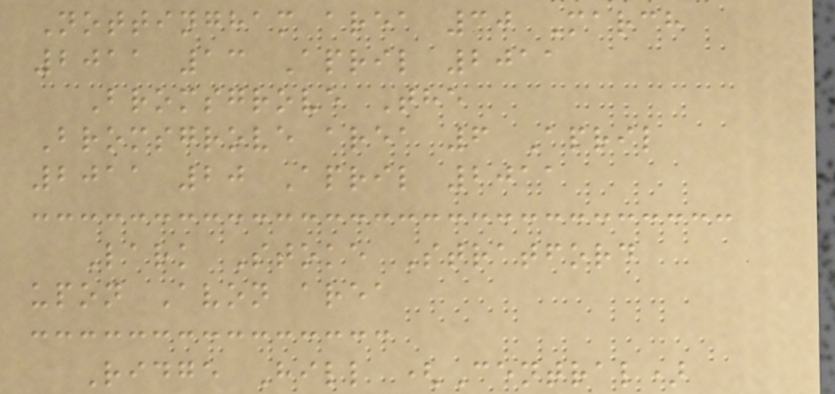Nottingham area 30 March
2011 13 April 2011
Bromsgrove The
Bromsgrove area 6 April
2011 20 April 2011
Lark Stoke Stratford
upon Avon area
Ridge Hill (Central)
